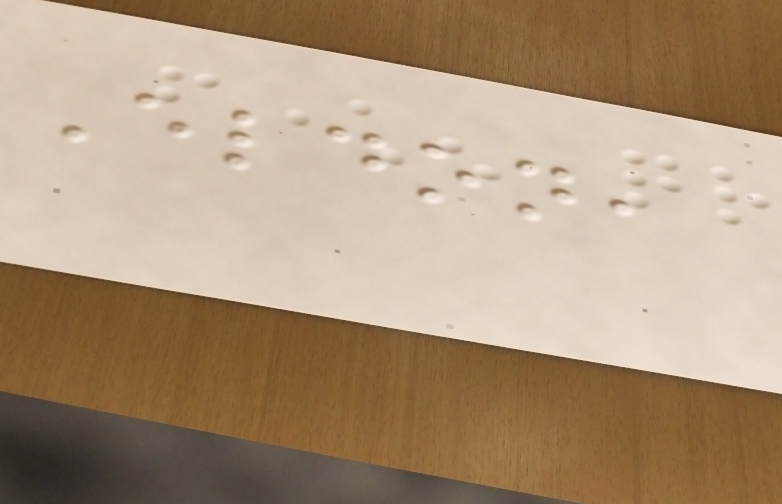Eldon,
